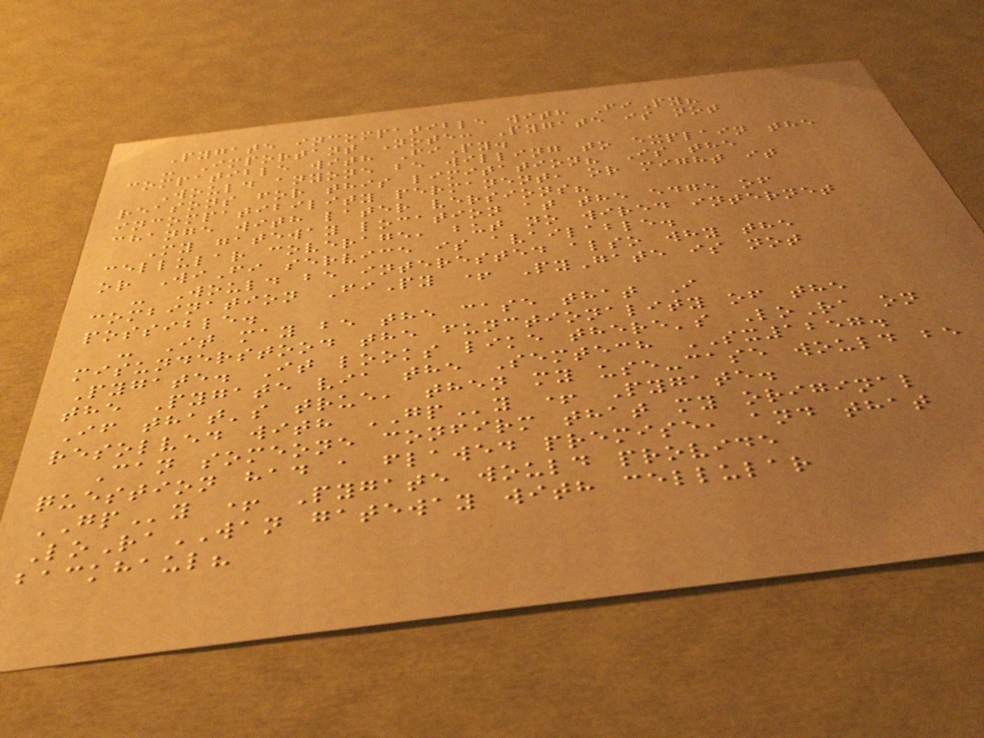Pygate incompatible with FiPy?
- Important Note: Pygate is not
compatible with FiPy.
Would anyone be willing to explain the
reasons for this limitation? Is the
incompatibility permanent, or might it
change with later versions?
My gateway location at the edge of
cellular coverage, but no wired internet
or WiFi service is available.
- Would be interested also why the
combination FiPy + PyGate is not
possible.
- It may be the case that I
misunderstood the functionality of the
Pygate. It looks like there's LoRa on
the Pygate via the Semtech SX1257.
If that's true, then my use-case would be
resolved with GPy + Pygate.
Can someone confirm that my original
question had a flawed premise, and that
GPy + Pygate would provide
LoRaWAN gateway with cellular
backhaul?
